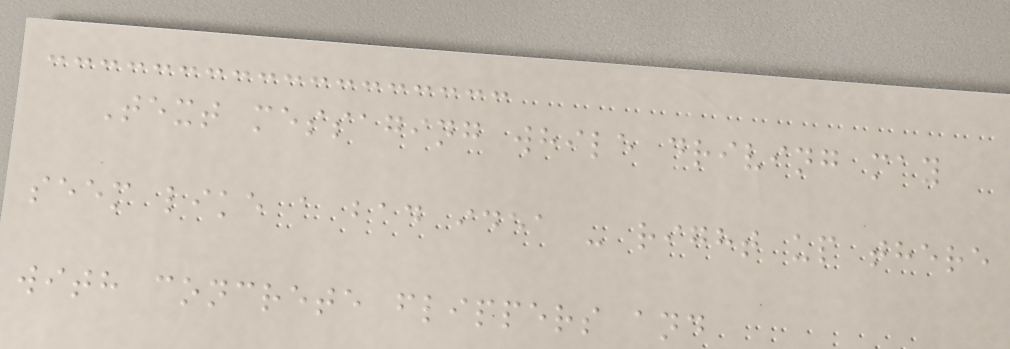Text messaging while driving may
seem like a bad idea - right up there
with concrete flippers and
